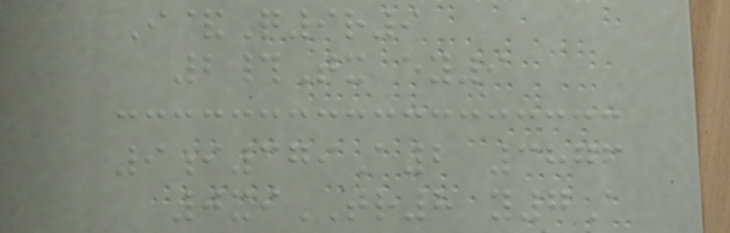I&Q9r9
2#Tx ey9
9i379A2 3876
0xiTR8 y7A
